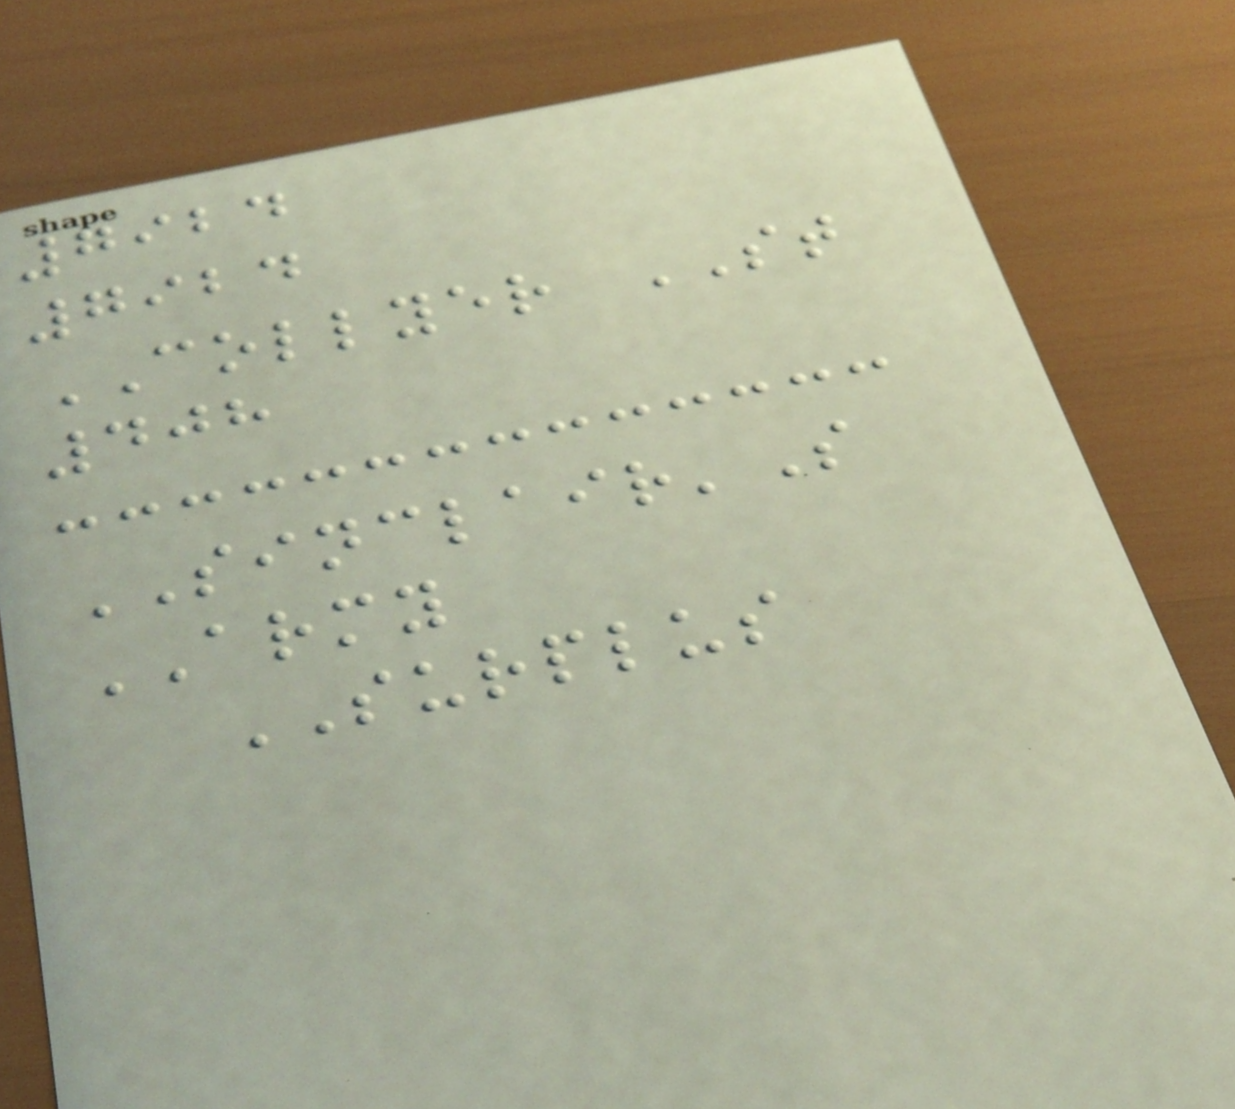7924
7924
COLLYER ST
408
SINCLAIR'S
ARMY
SURPLUS
